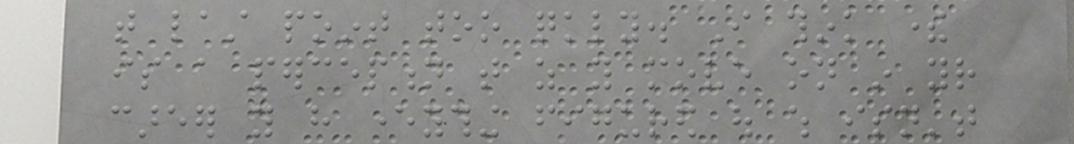that last point too quickly. I think there
is a perception that as you move on in your
career you have everything figured out which isn't
